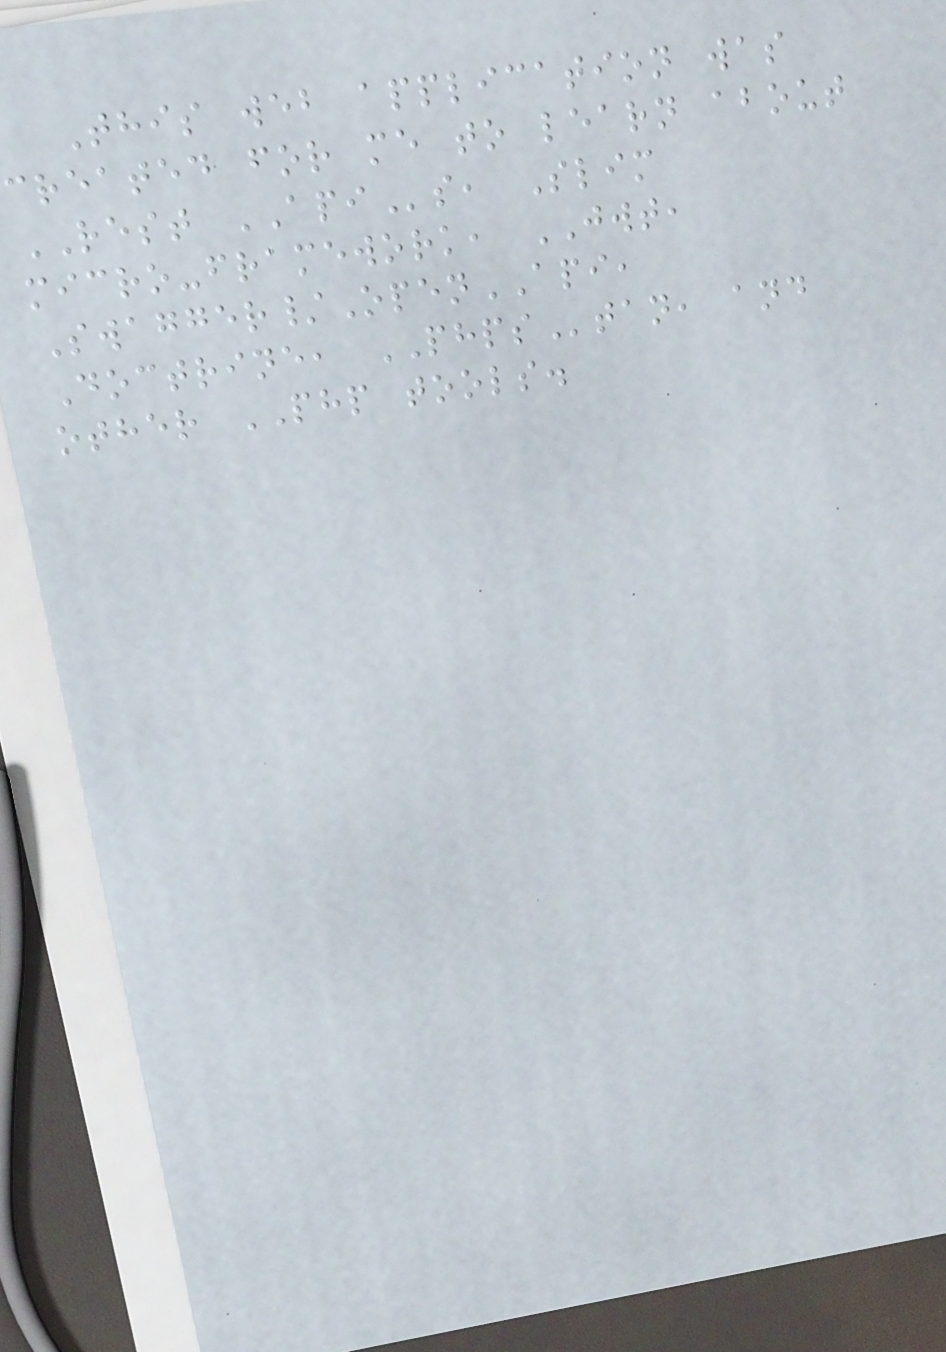This web application was
created for me to learn about
REST APIs, Slim
micro-framework, JWT,
Swagger/OpenAPI,
Doctrine, PHPStan, and
other PHP tools.
